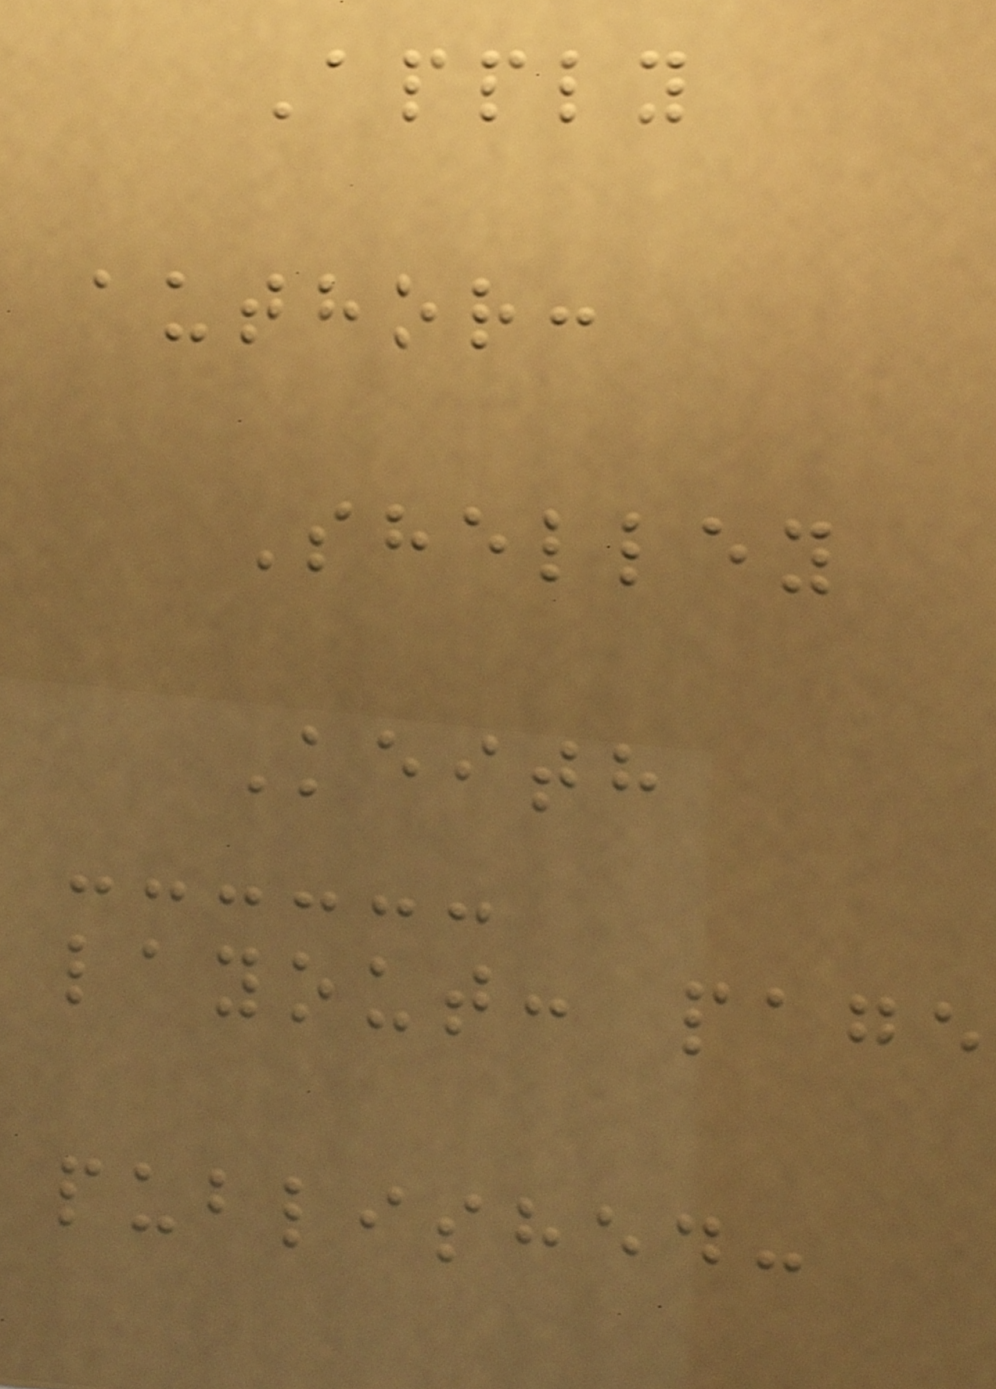Apply
author:
Shelley
Keith
layout: page
published:
